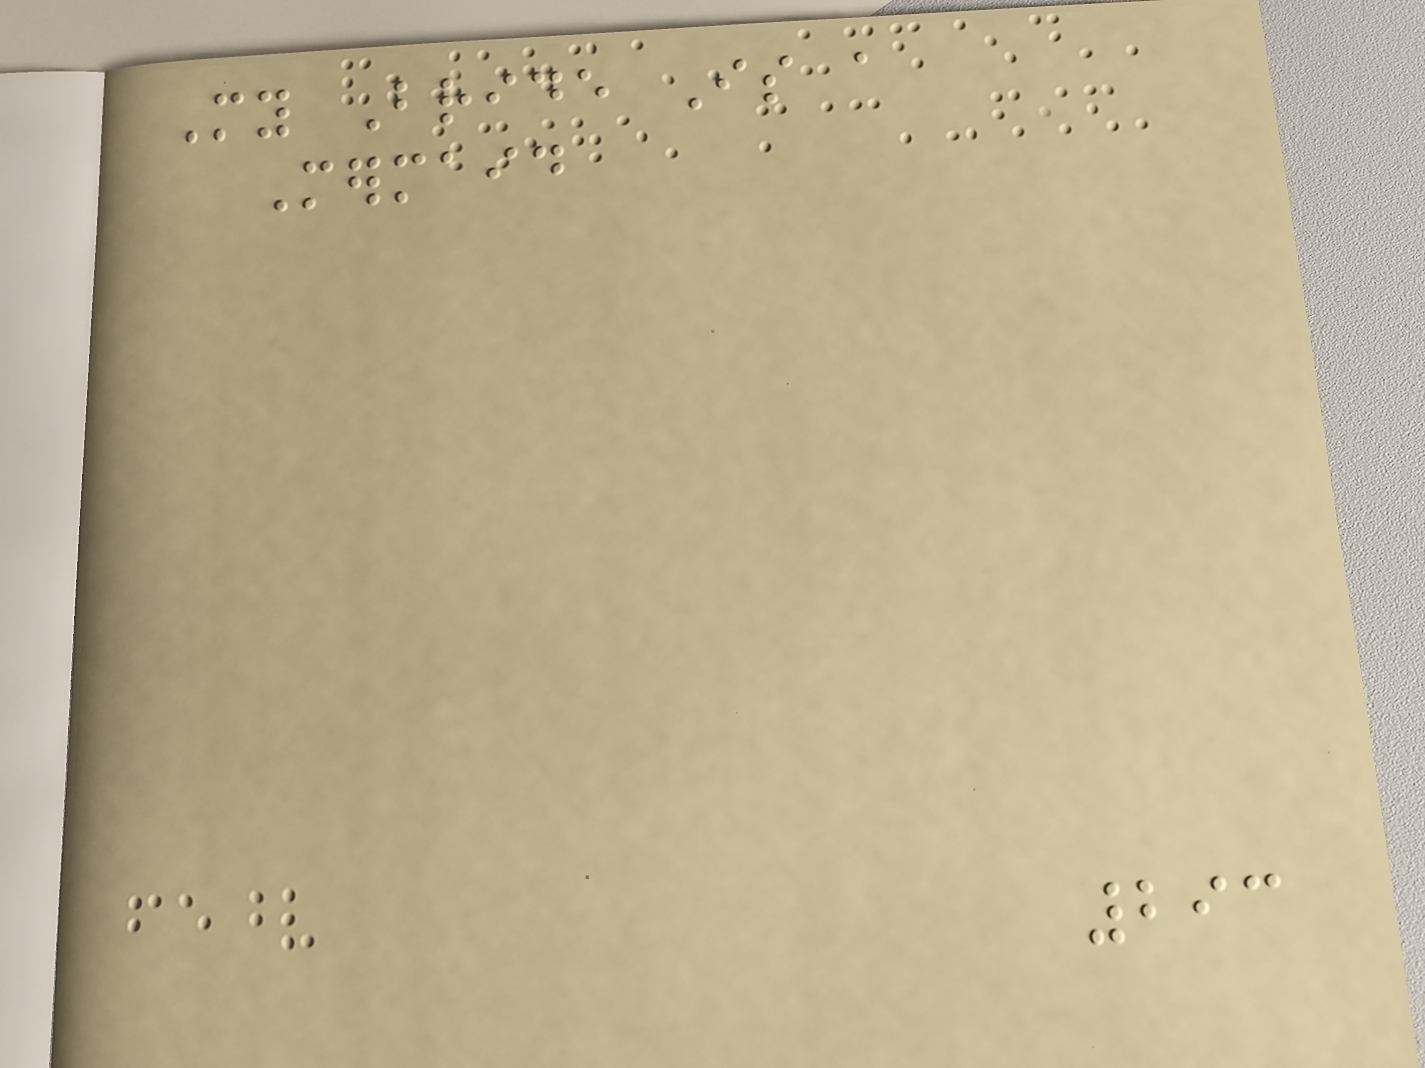My Bride Is a
Mermaid
293
